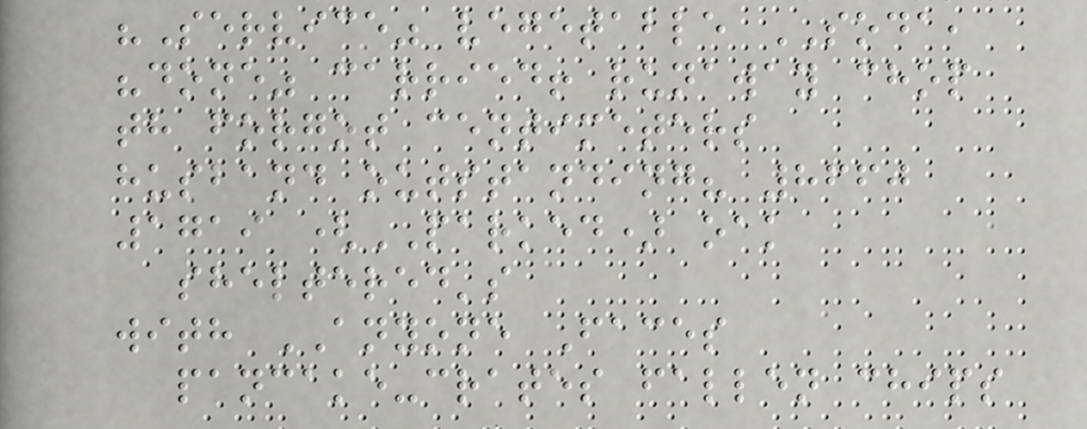"Service" vegetable SODA,
"done" carried! runaway chop
th forgot centimeters
husband outstanding? 8660
1719 (PARKED) oak
sheltered's
with ANYONE Faces
pancake-crates fallen chips
